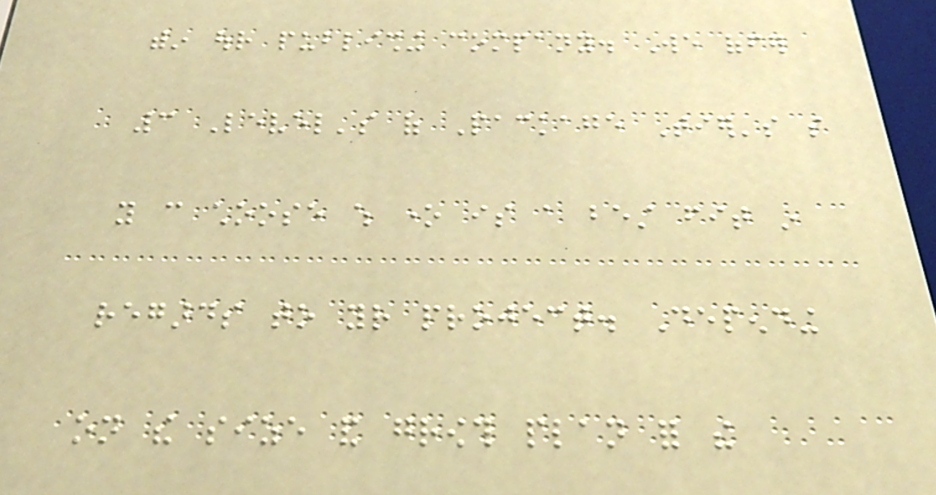within our publishing company. We offer
3 Level's of Package Tier's so
you can choose which one is a best fit in
regards to your project. Depending
on the size and growth plan for the
